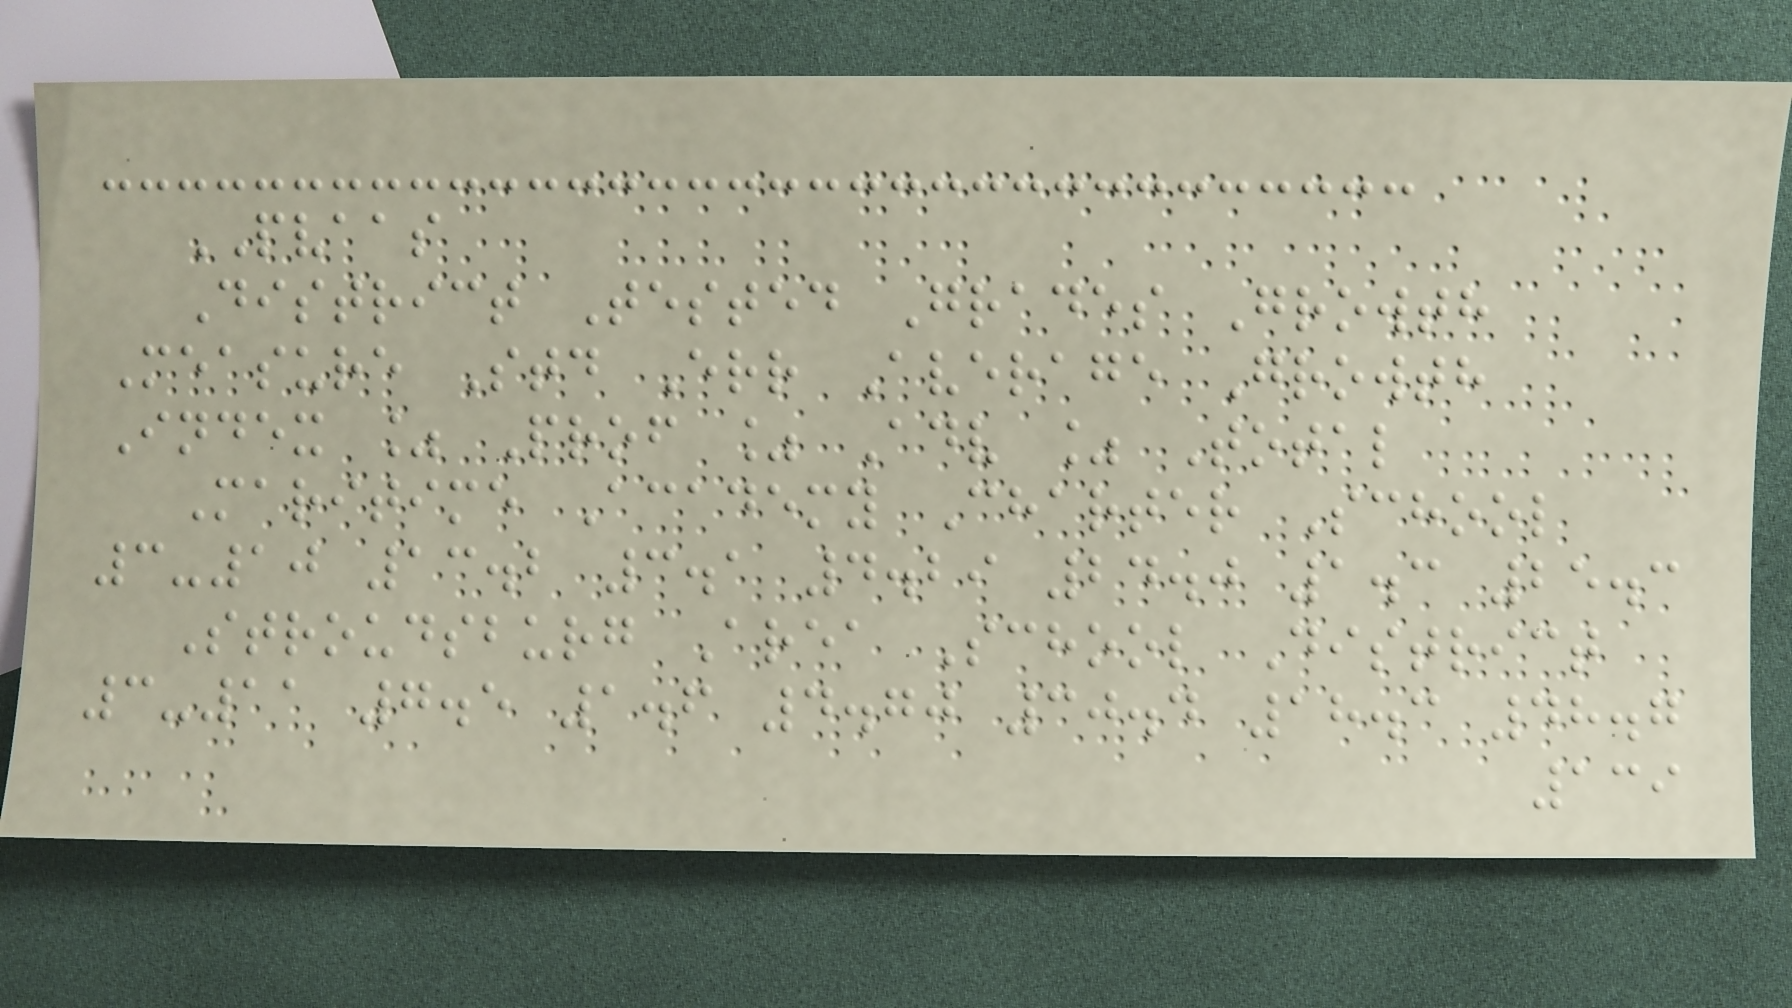PVAAS
District Tested Grades Growth
Measure Std Err Average Growth
Index % Prof % Adv % Total
Maritime Academy Charter School
3-10 13.2 3.1 4.29 24.0 1.3 25.3
Stroudsburg Area School District
3-11 7.5 1.6 4.70 30.4 18.3 48.7
139
